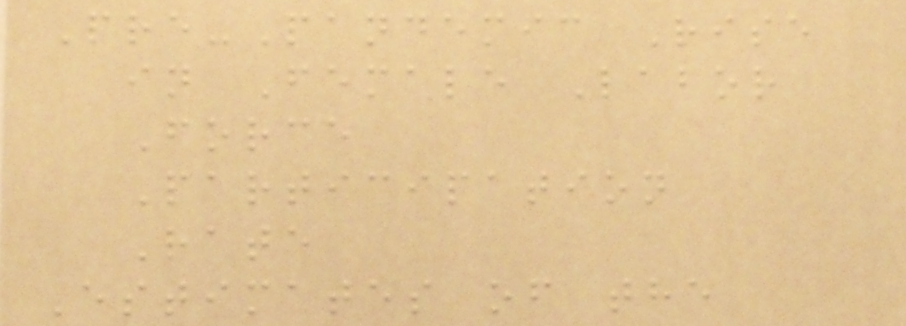Pre-Pandemic Rise
in Female Labor
Force
Participation
Rate
Estimates of the
